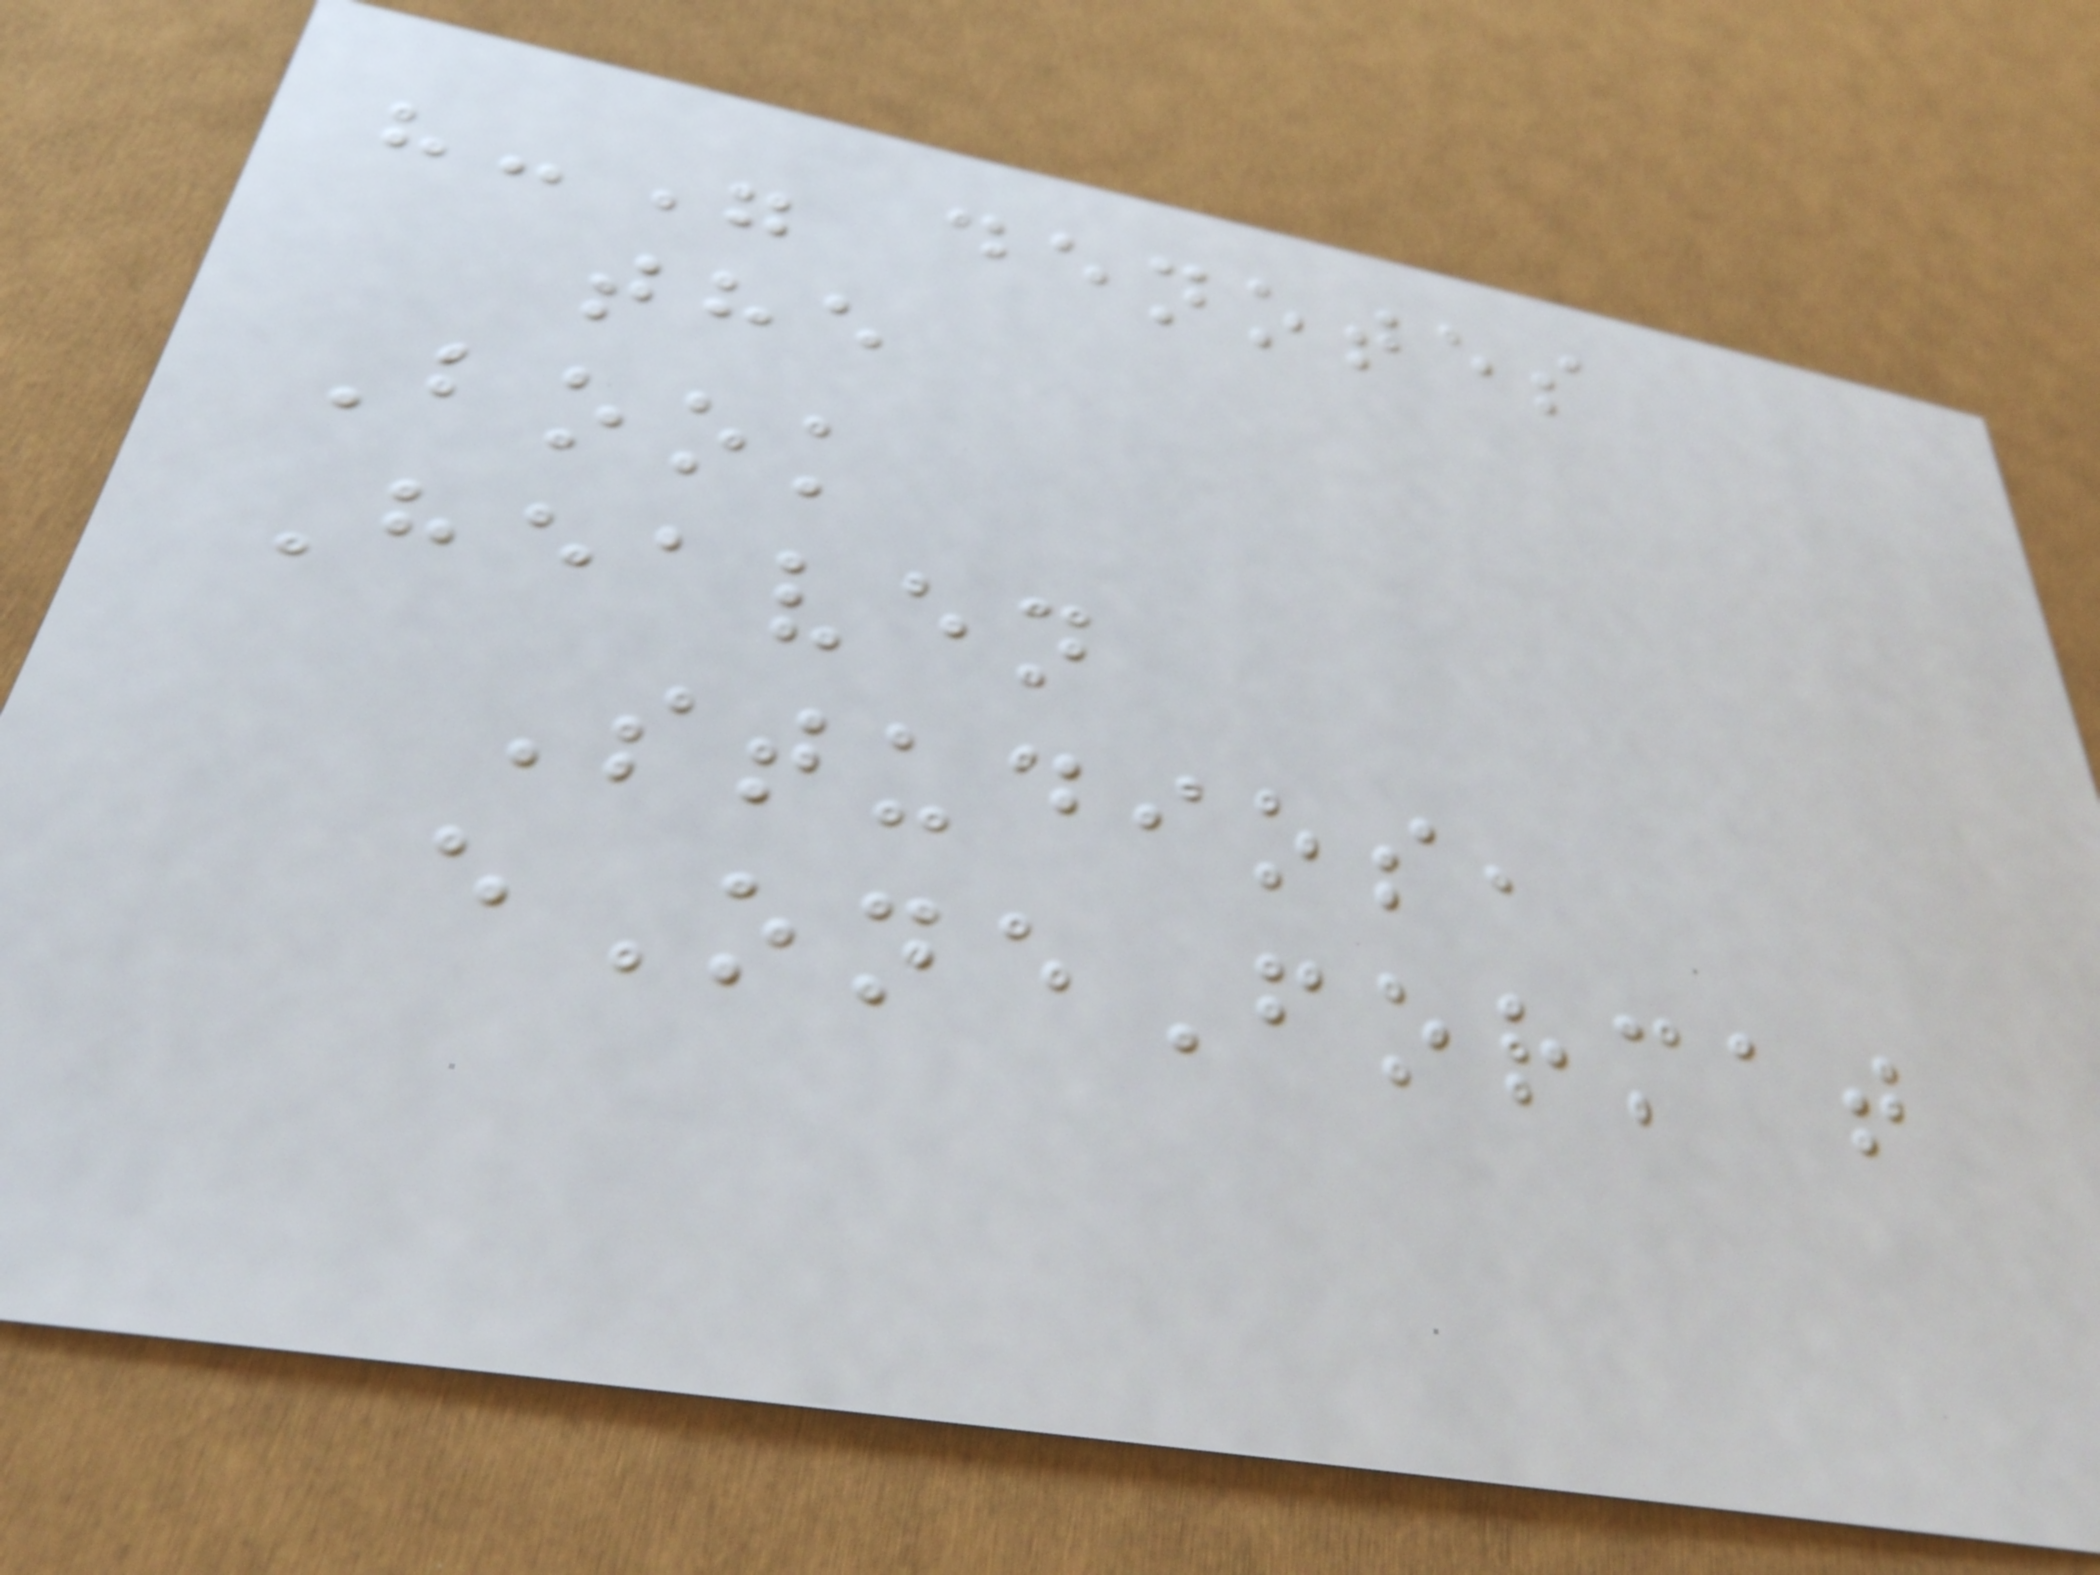"-" denotes
the
Book
Heaven
Studios,
eOneFormat
